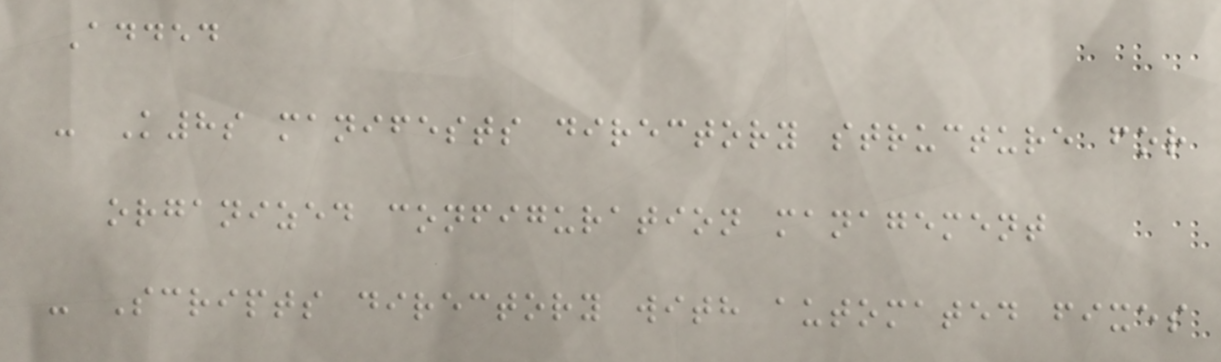Added
- K8s manifests directory structure for
organized configuration management
- Scripts directory with automated fixes
